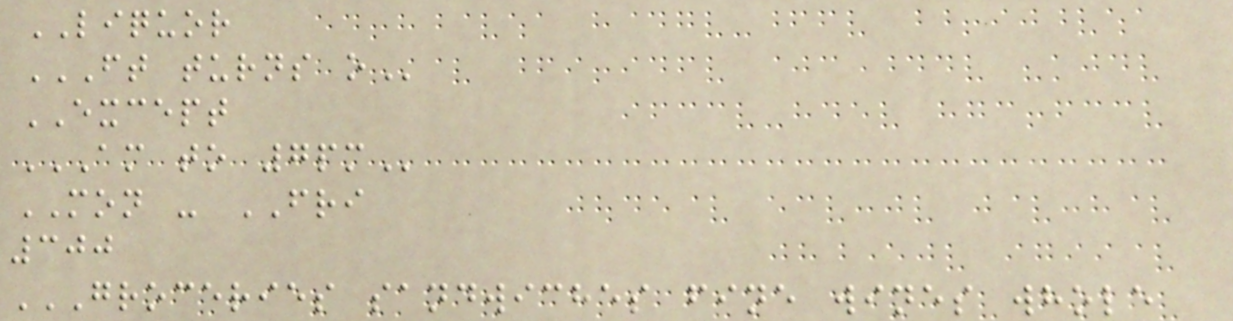LIQUOR
FT TURNS O
EXCEPT
AM TO 7PM
MON - FRI
300
GROCERIES SANDWICHES FINE WINES WHOLE
